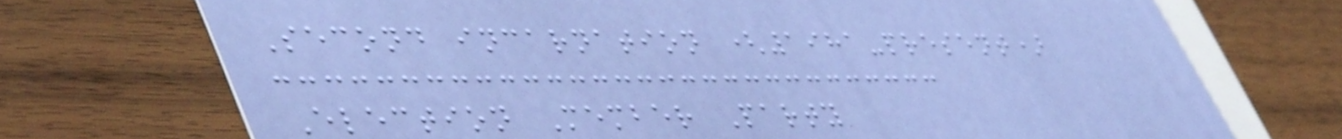Second incarnation (1981-present)
Election Member Party
